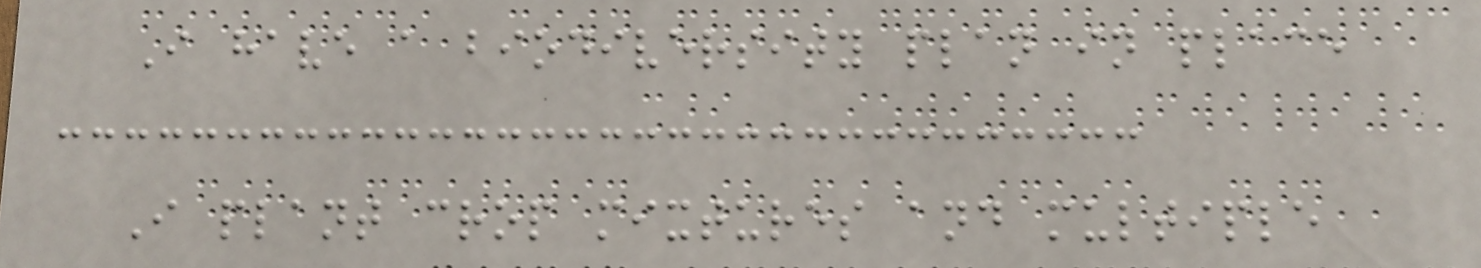I have a biodiversity plan in place
I plant crop mixtures and multiple
